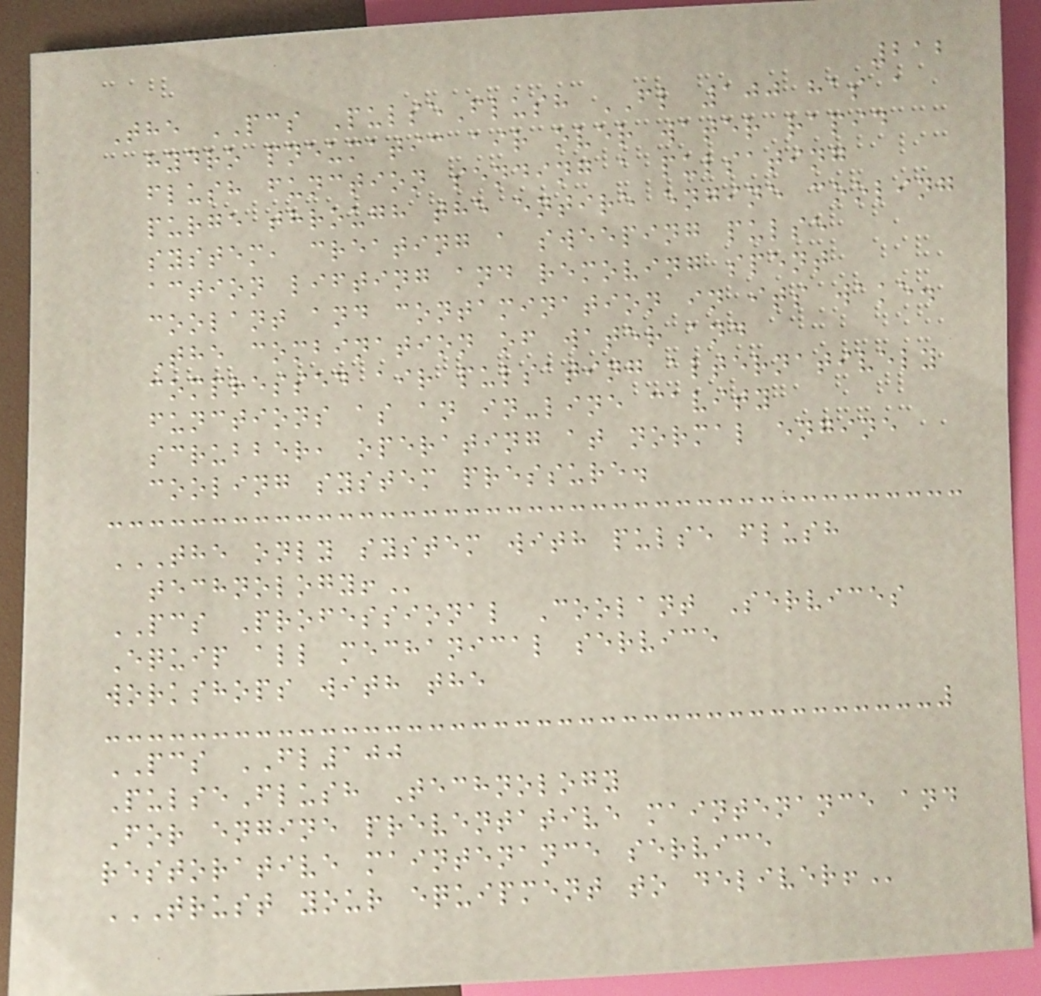212
The PCS PulseFlush FL 100 has a
hydro pneumatic air over water rapid
flush function sending a pulsating
purge through the entire engine cooling
system, creating a sweeping pulse
action lifting and removing spent
coolant and contamination in its wake.
The combination of water and
compressed air pulsating alternatively
functions as an in-line cavity
scrubber, operating at normal engine
cooling system pressure.
THE ONLY SYSTEM WITH PULSE FLUSH
TECHNOLOGY!
PCS Professional Coolant Services
Equip all mechanical service
workshops with the
PCS FL100
PulseFlush Technology
For engine preventative maintenance and
restorative maintenance service
TRUST YOUR EQUIPMENT TO DELIVER!
